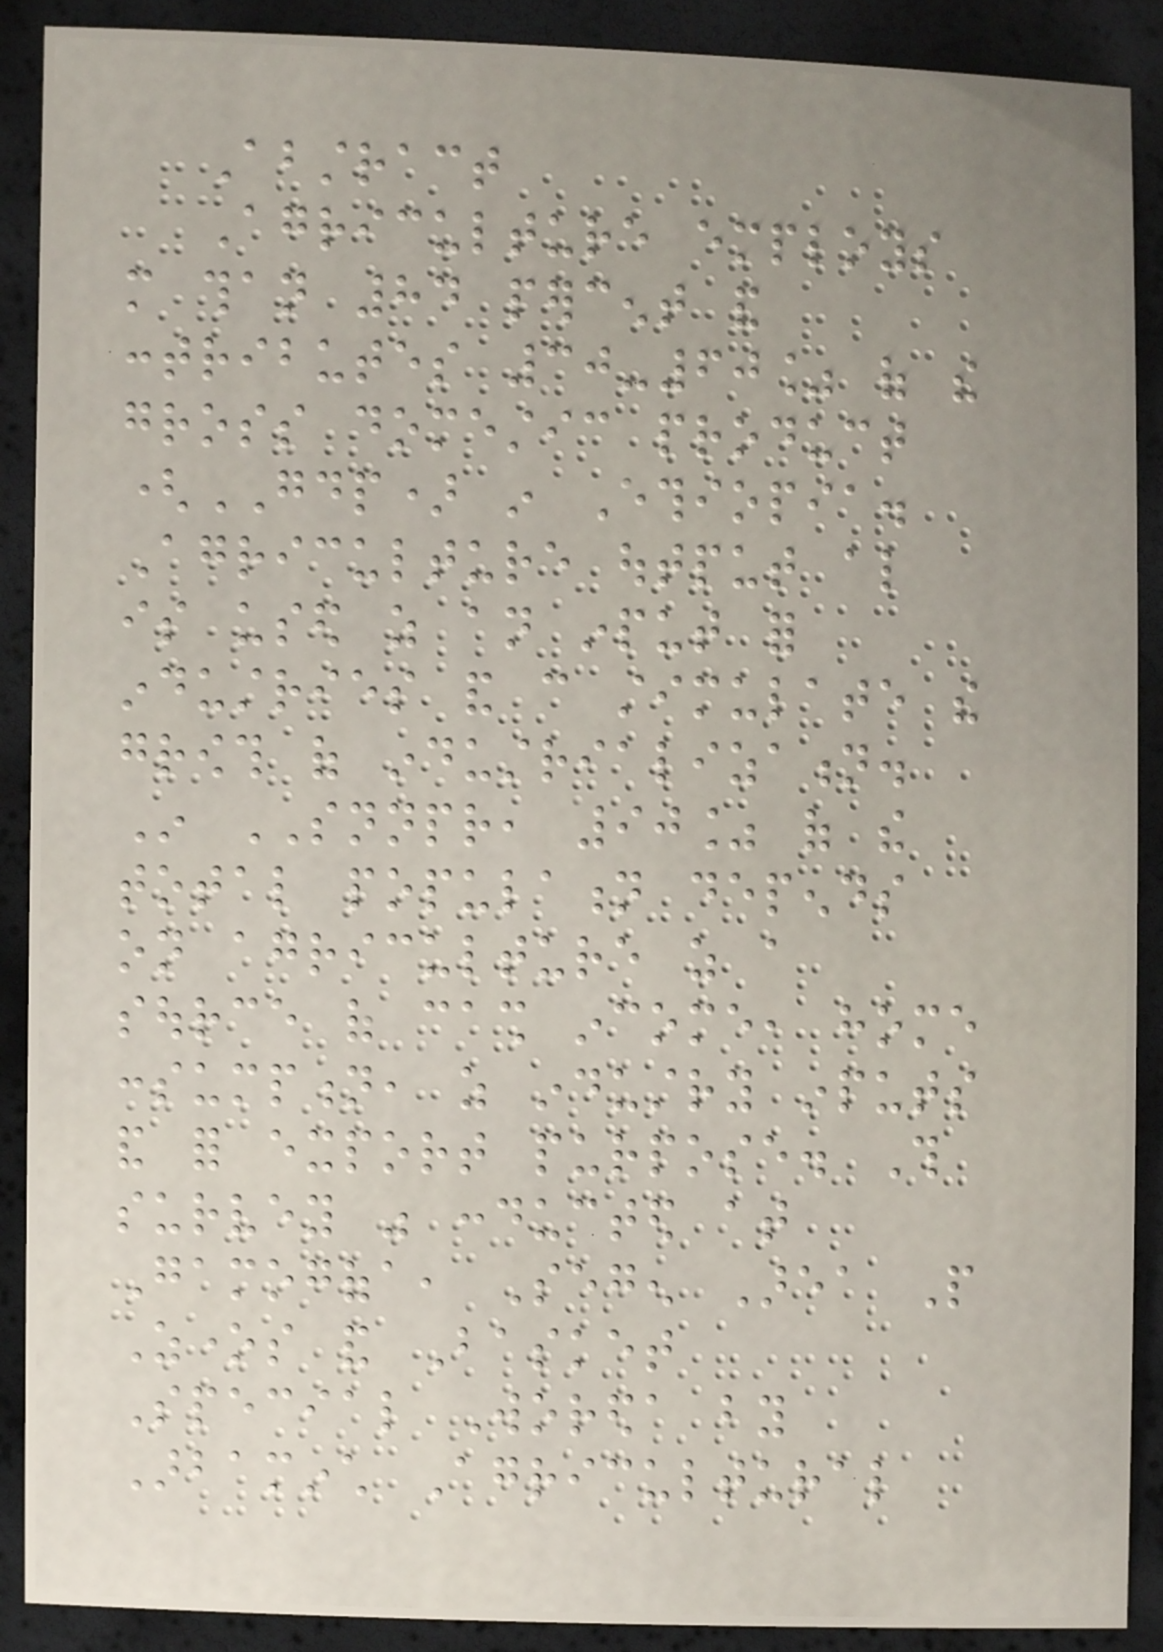Abstract
Agriculture employs
more than 84 percent and
contributes 30-60% of the
gross domestic product
(GDP) in Ethiopia.
Agriculture output also
is used as an input for
industries and can stimulate the
growth of industrialization.
In SNNPR, 90% of the
total population depends
on agriculture as a
source of cash income, home
consumption, as industry inputs
and for export purpose. This
survey was conducted at
Gamogofa, Segen Area People
Zones and Basket
Special Woreda by
Arbaminch Agricultural
